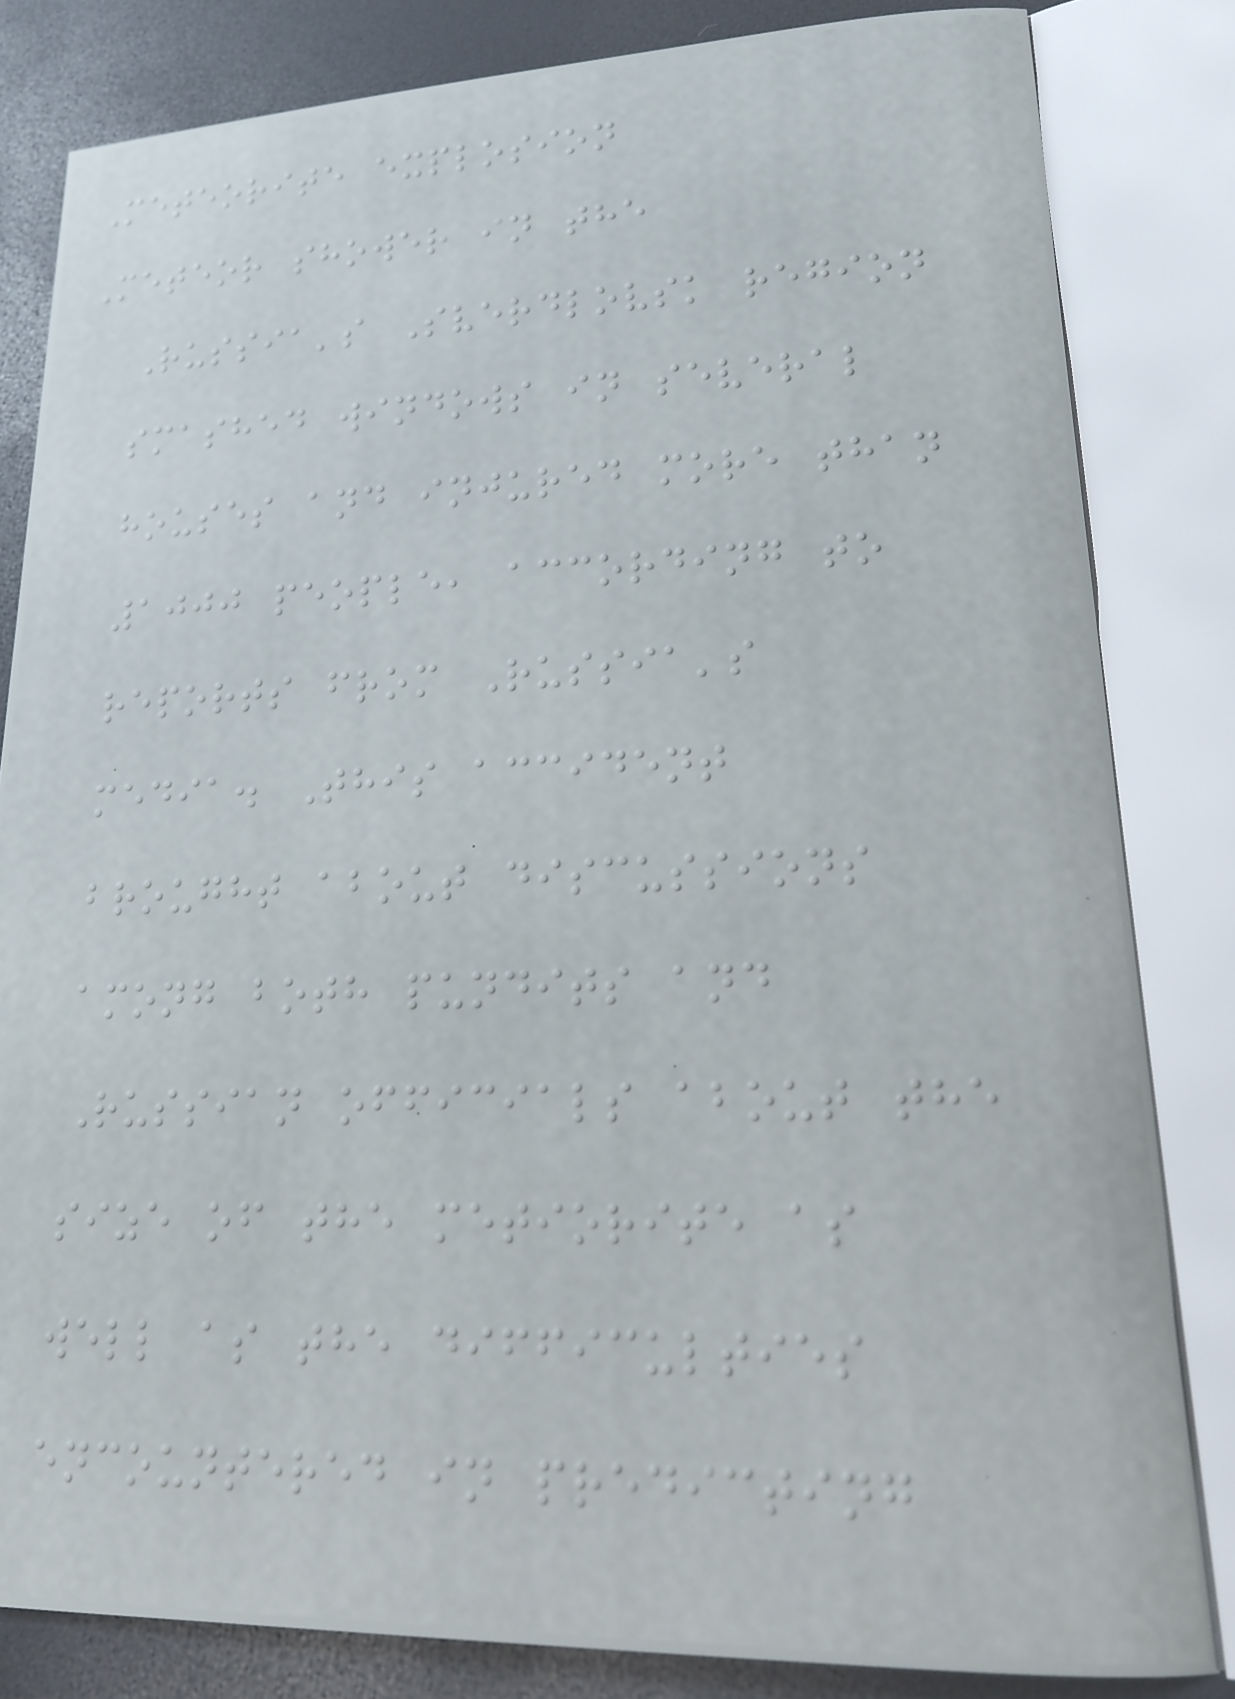Meteorite explosion
Meteor shower in the
Russia's Sverdlovsk region
smashed windows in several
houses and injured more than
1000 people, according to
reports from Russia's
media. This accident
brought about discussions
among both pundits and
Russian officials about the
size of the metiorite as
well as the difficulties
encountered in predicting
